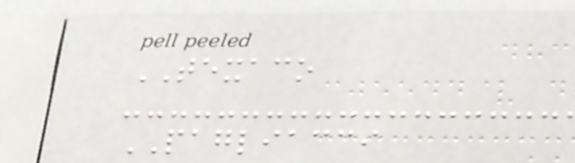TEXACO
PAGLIACCI
